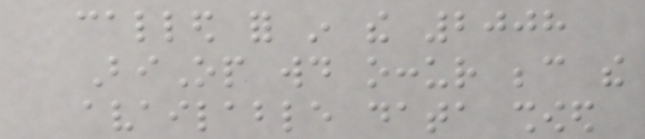called for in the 2008
BiOp would occur because the
available data showed
